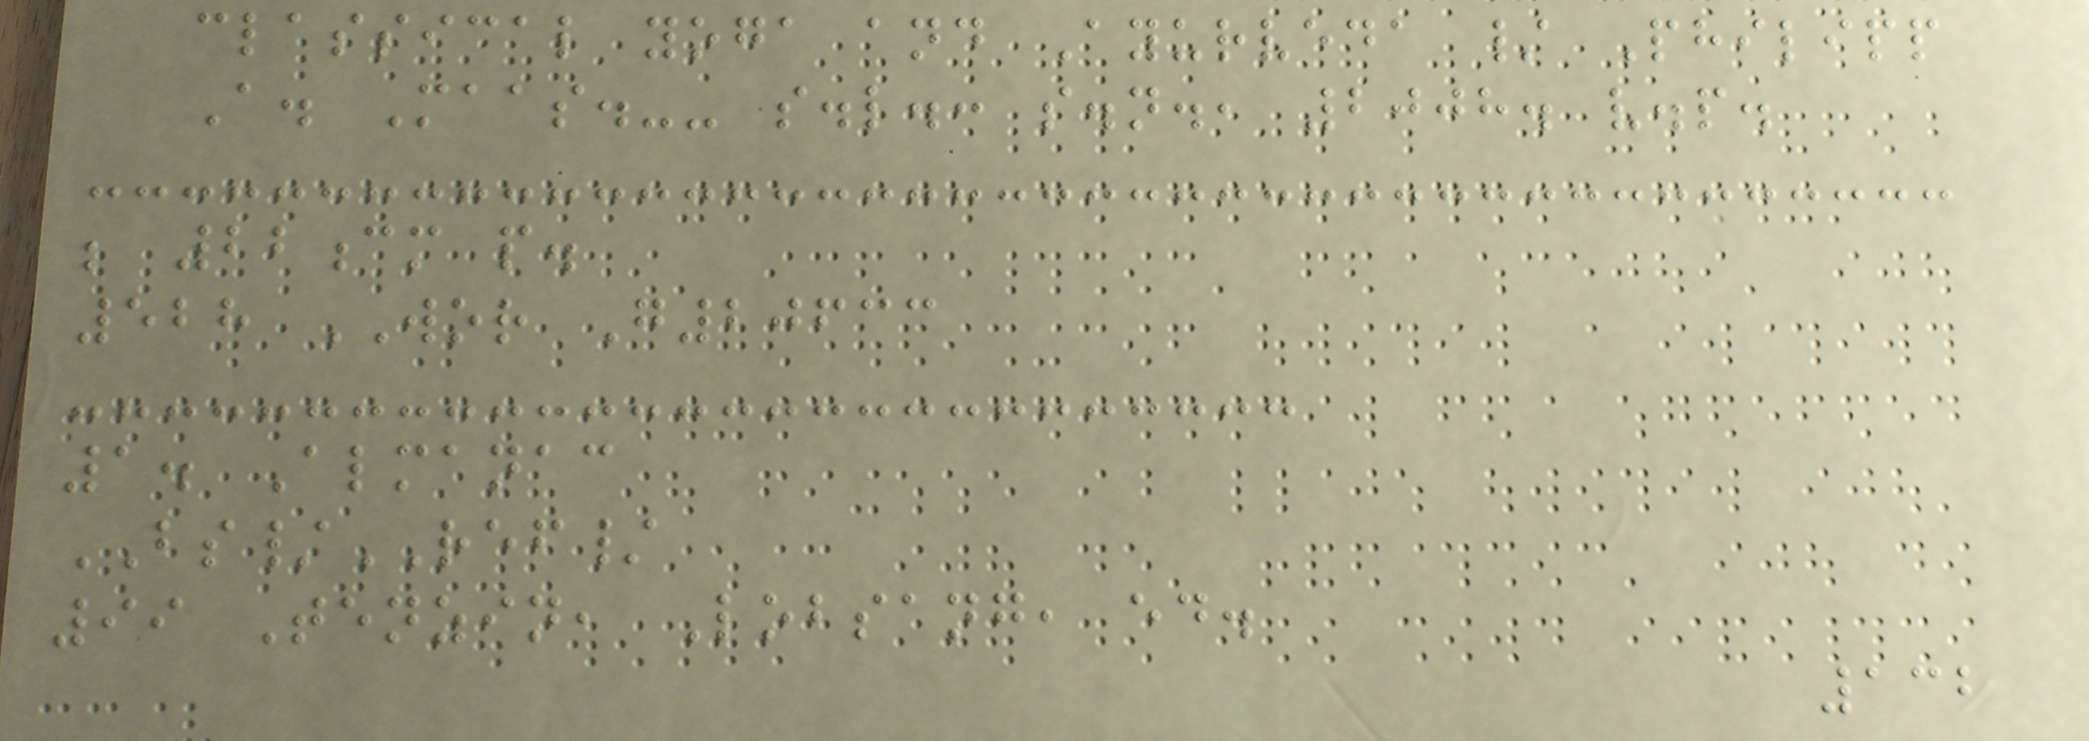classical yoga and Ayurveda / Philipp
A. Maas.-- s.l.: s.n., 2008. v.p.
; 22cm p.
528 WOR G20633
1. Almanac
BS/REF/
99 Tenzin, Lobsang, ed.
132
